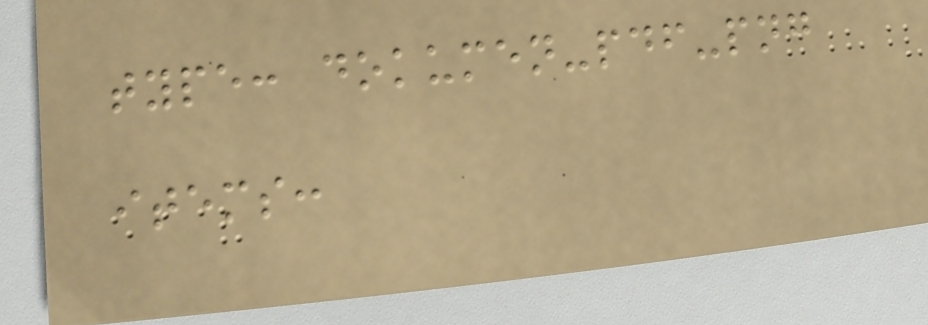type: dokumen-pdf-png
items:
